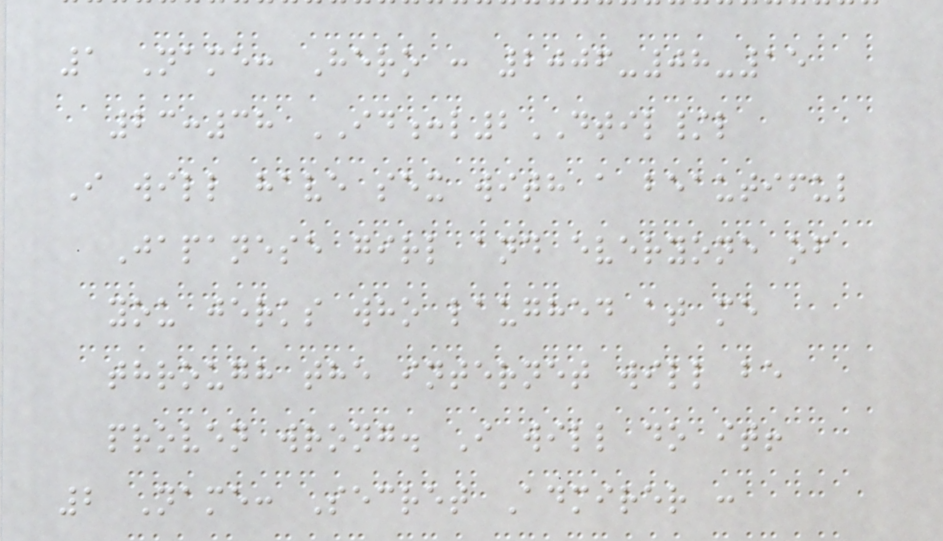1 Name: Hero : 2006-08-15
23:38 ID:l2DTIL/l
I will have sex with a beautiful
Japanese girl and everyone of
you jerks who laughed at me
through the internet will be
proven wrong. I will do it!
2 Name: Secret Admirer :
